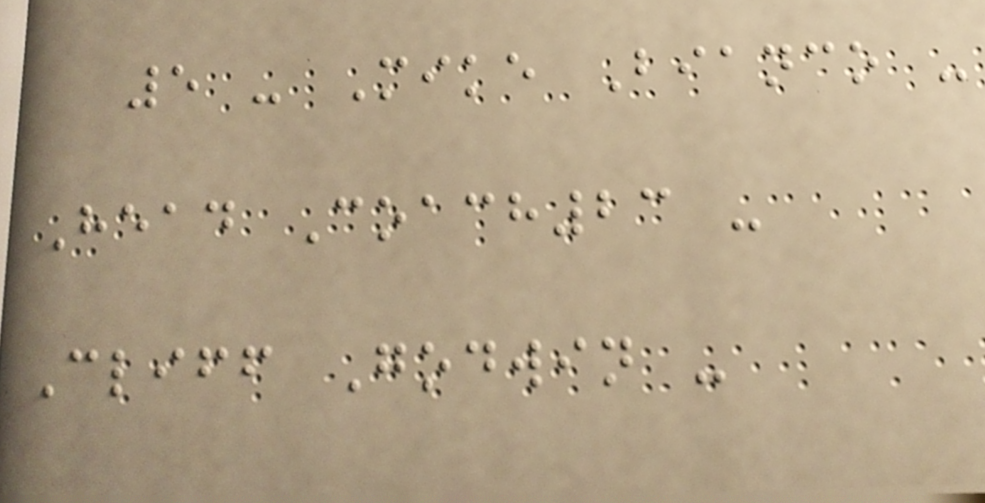5 - Mike Bianco -
Head Coach23 -
Cliff Godwin -
